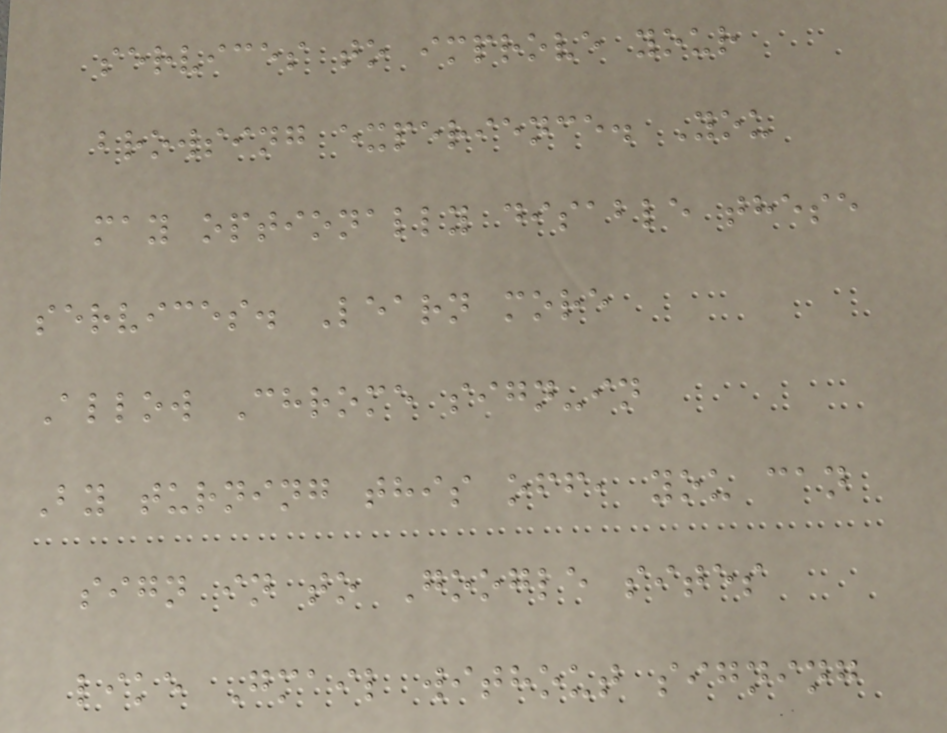services to improve your
browsing experience. You
may optionally disable these
services. Learn more
Allow Chrome sign-in
By turning this off, you can
sign in to Google sites
like Gmail without signing
